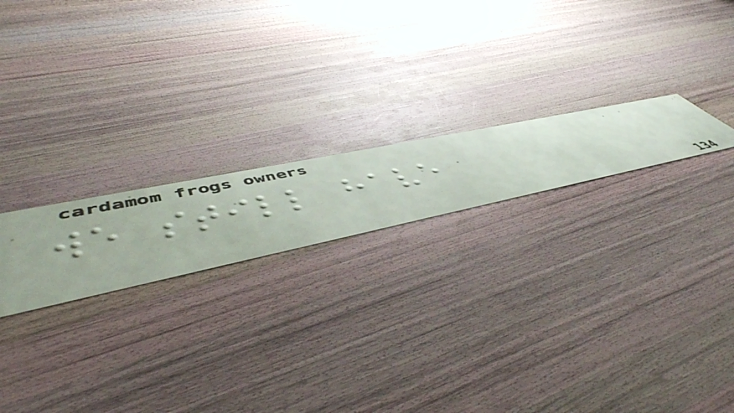we still have
